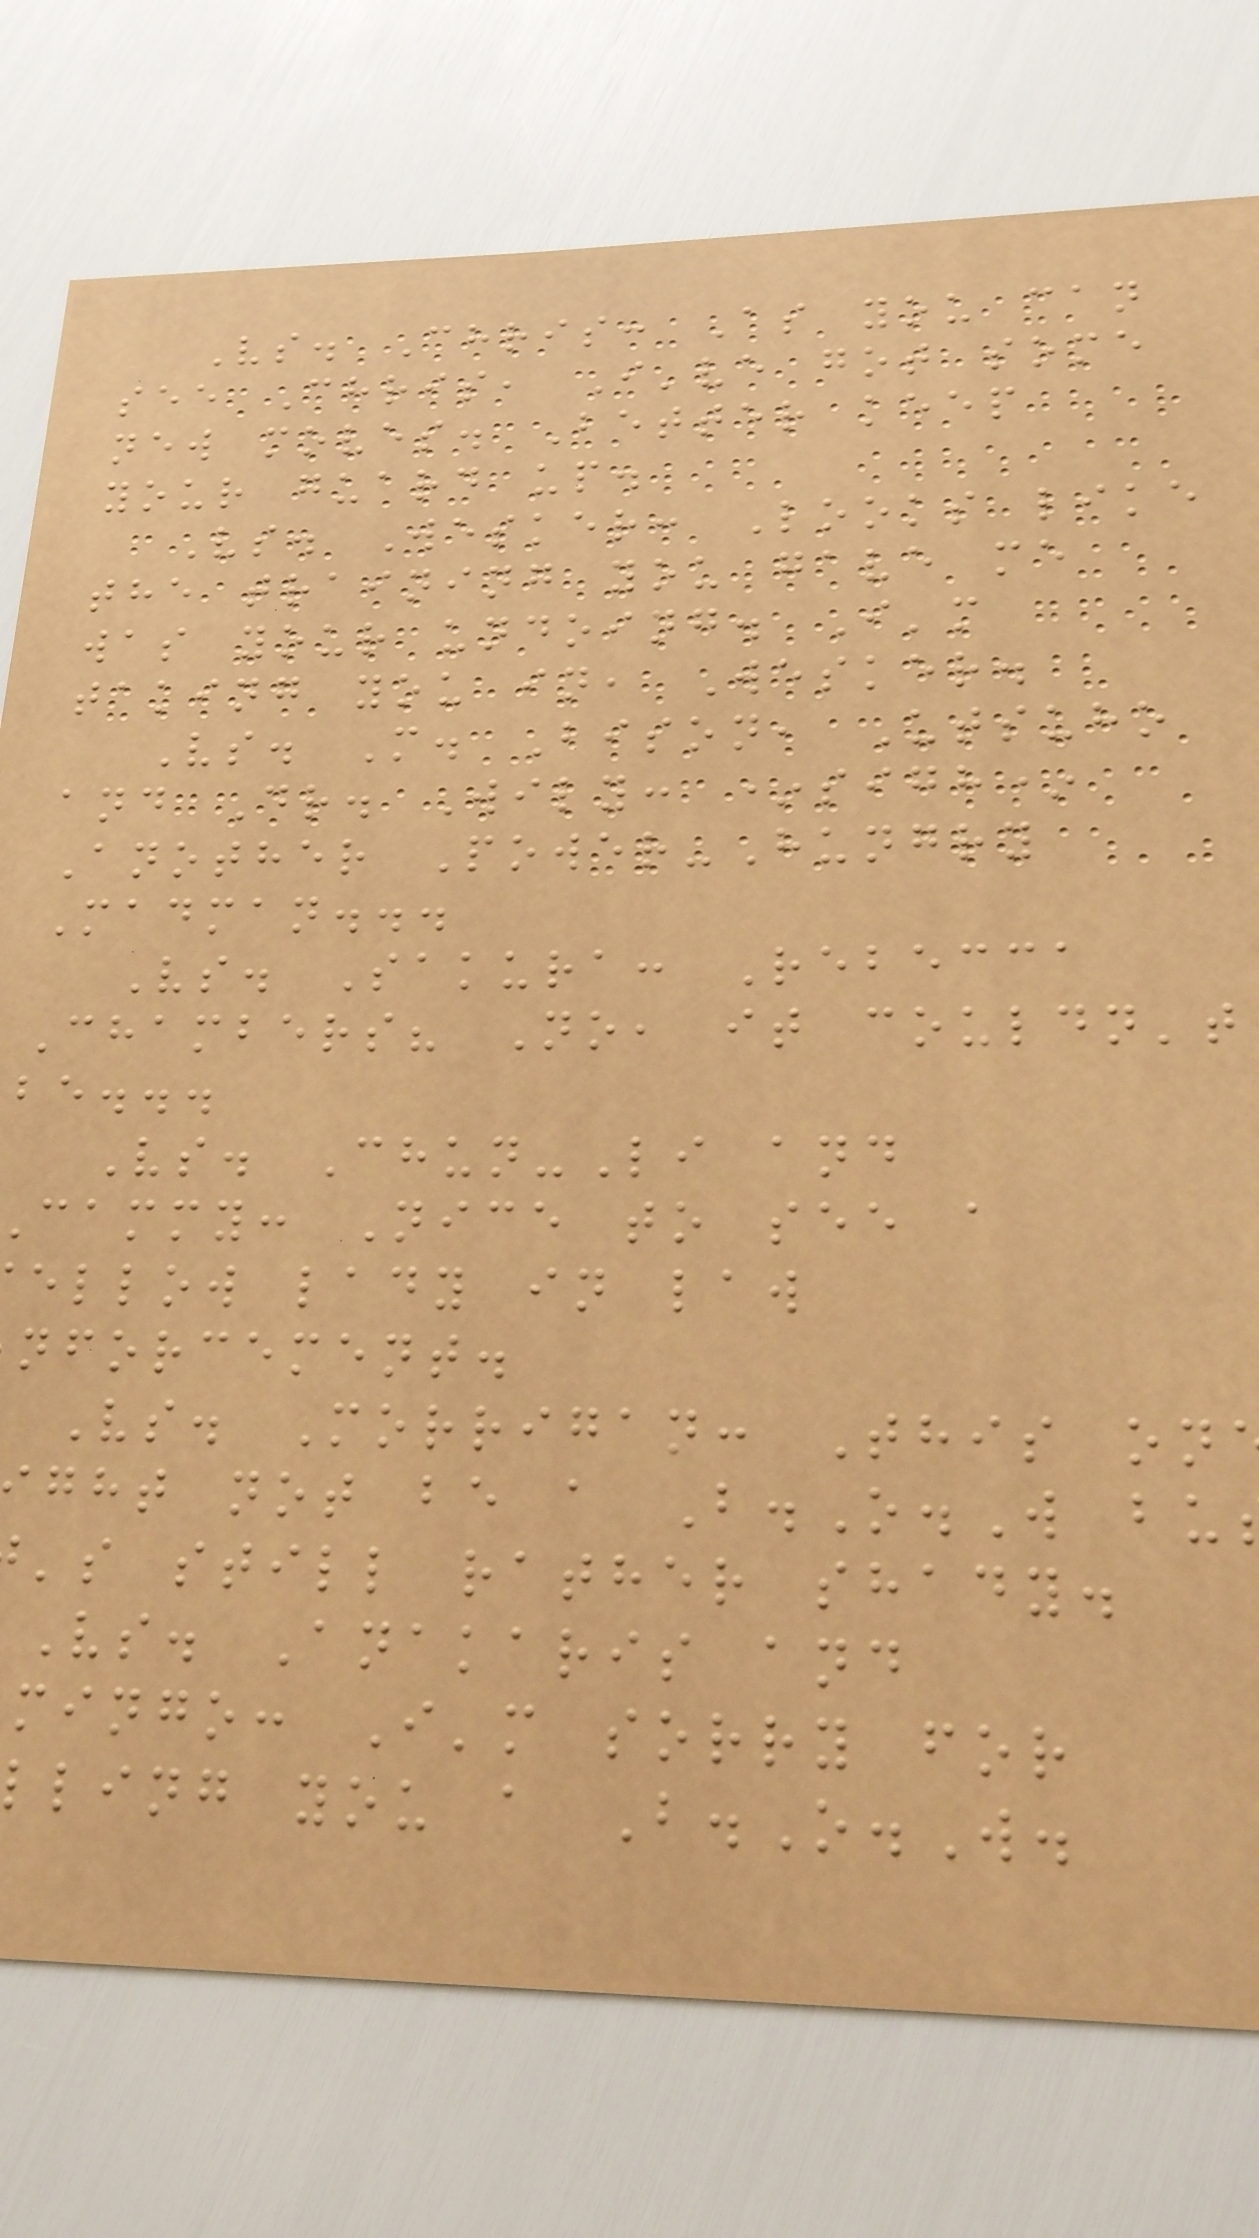Vs. Chris: As you can
see Chris, I've got some
new moves. Better keep
your guard up.
Vs. Wesker: Looks like
the training you gave me
was your undoing. I'm
taking you in, Wesker.
Vs. M. Bison, Utsuho
and Dr. Wily: *sigh*
Another Power-Hungry
Madman...
Vs. Sakura: Rebecca
Chambers? No, it couldn't
be...
Vs. Chun-Li and
cammy: Nice to see a
ellow lady in law
nforcement.
Vs. Morrigan: This on
ght not be a B.O.W bu
's still rather shady.
Vs. Anakaris and
mingo: I'm sorry for
lling you a B.O.W.
